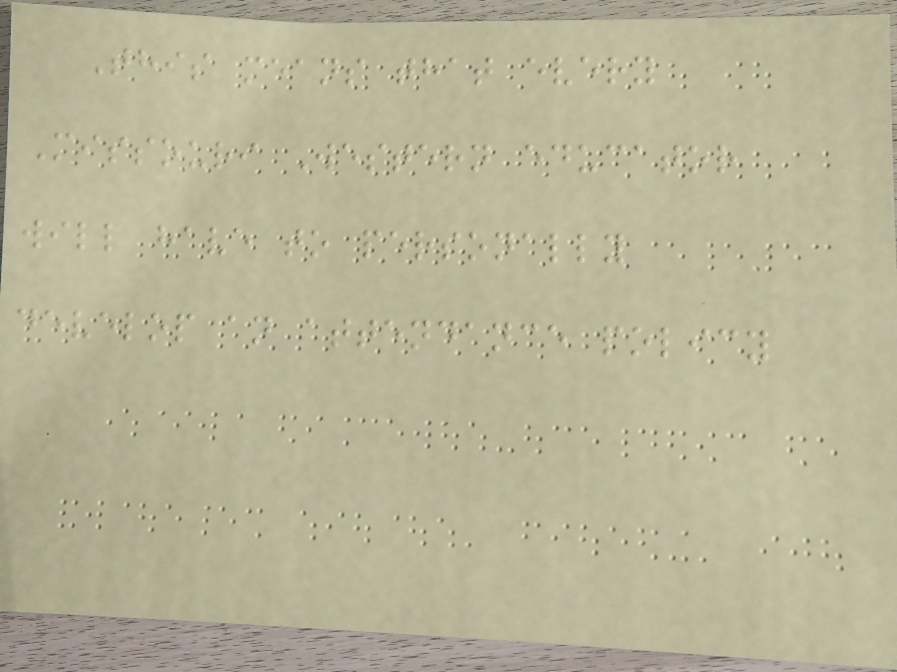This means that every
Missouri Western educator
will have to personally
develop an attendance policy
